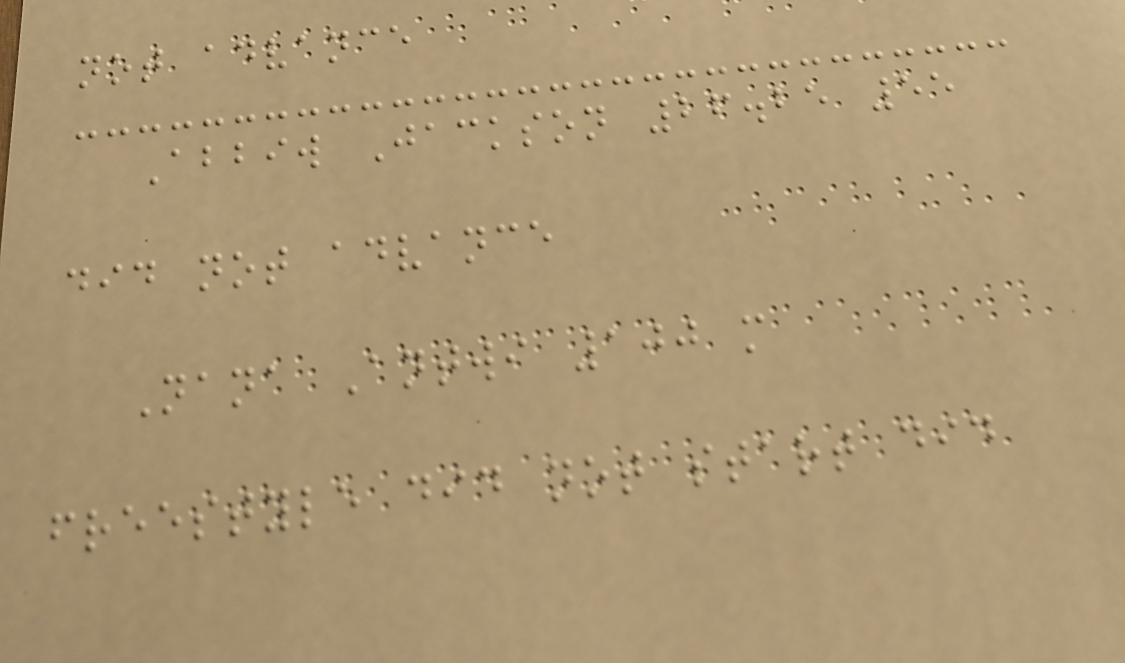not advance
Abbiw Jackson 26.25 55
did not advance
Nana Antwi 100 m
freestyle did not start did
